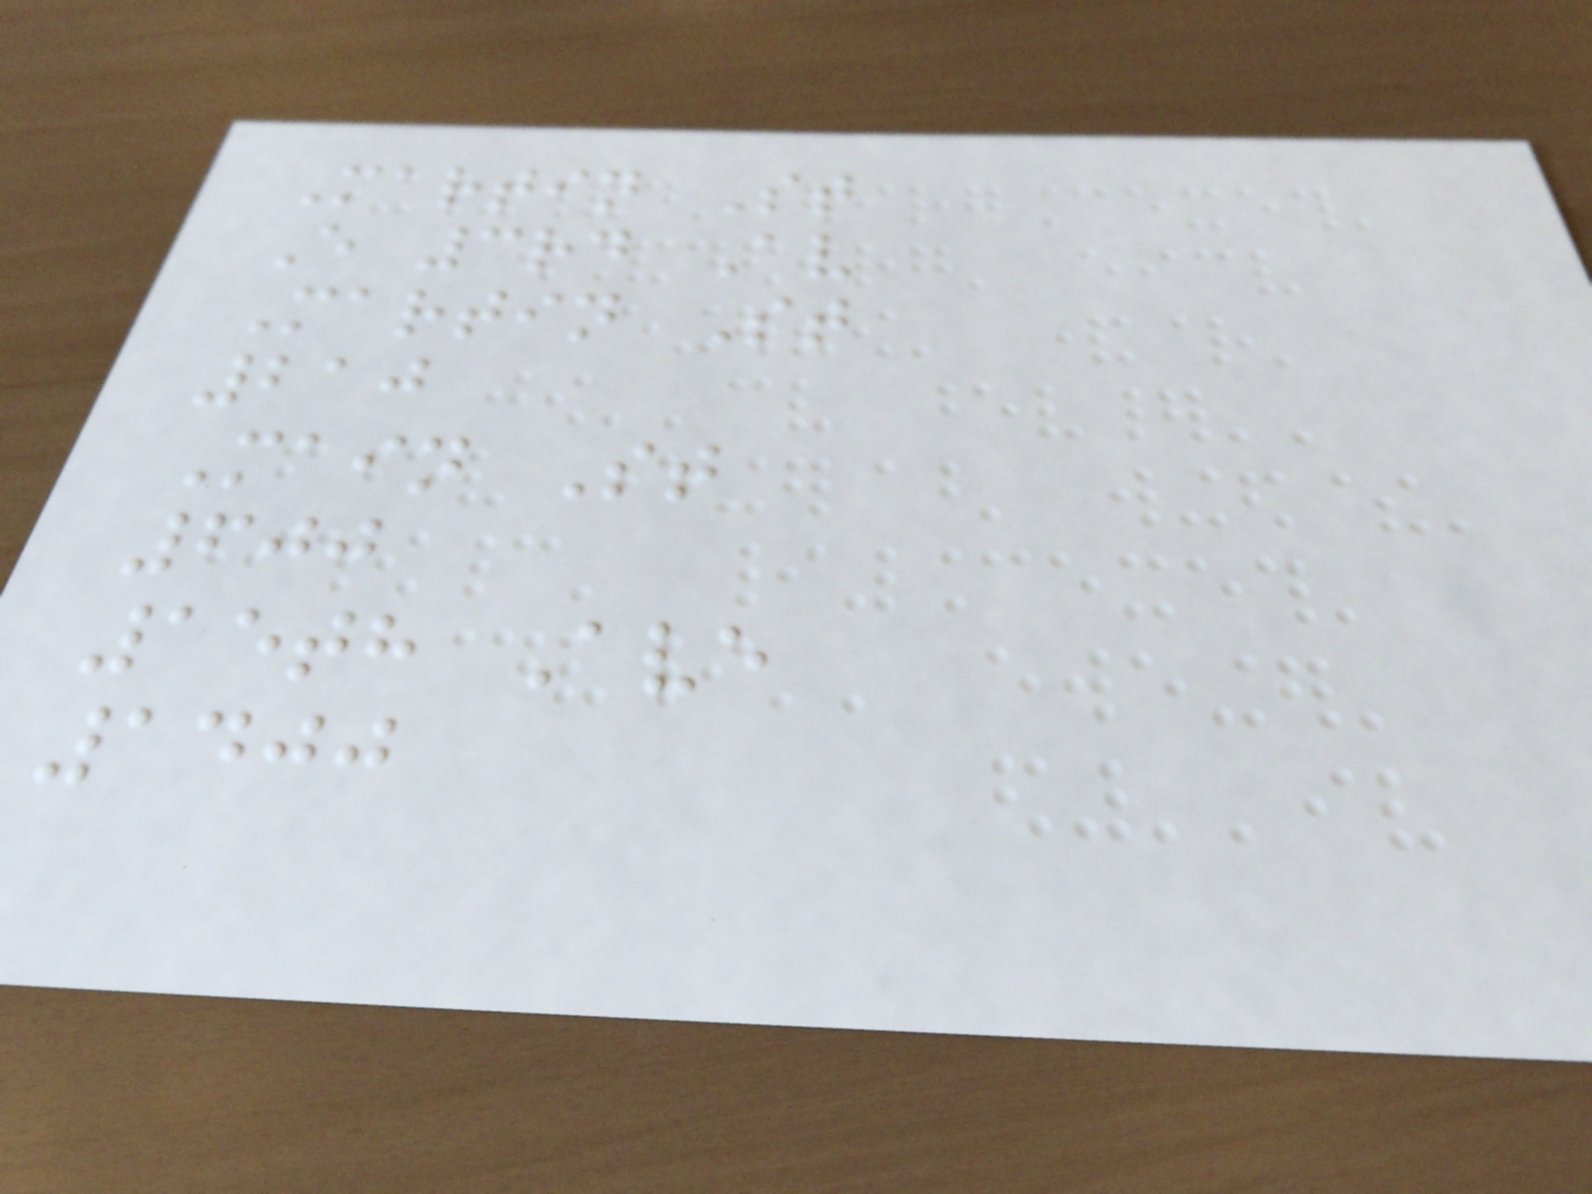Martin St
E 3rd Av
Martin St
210
Main St
600
15th Ave
1400
